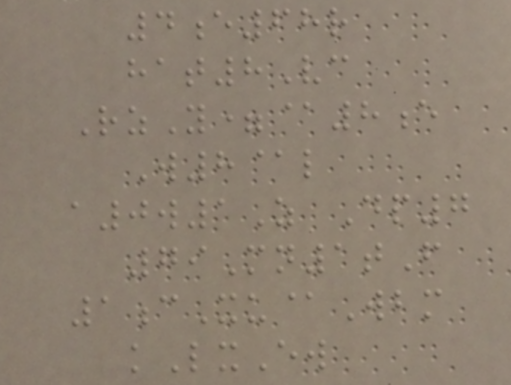4e68r
hat8Vc
RzY=@8e
W8@l
a0w1Z Dp7
79Mn1tF
1cXu@Wbm
kLxEw
